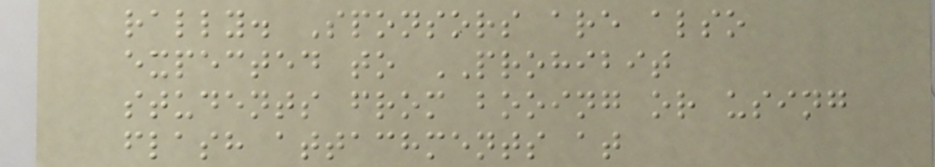rally. Sponsors are also
expected to PROHIBIT
students from booing or using
flash attachments at
